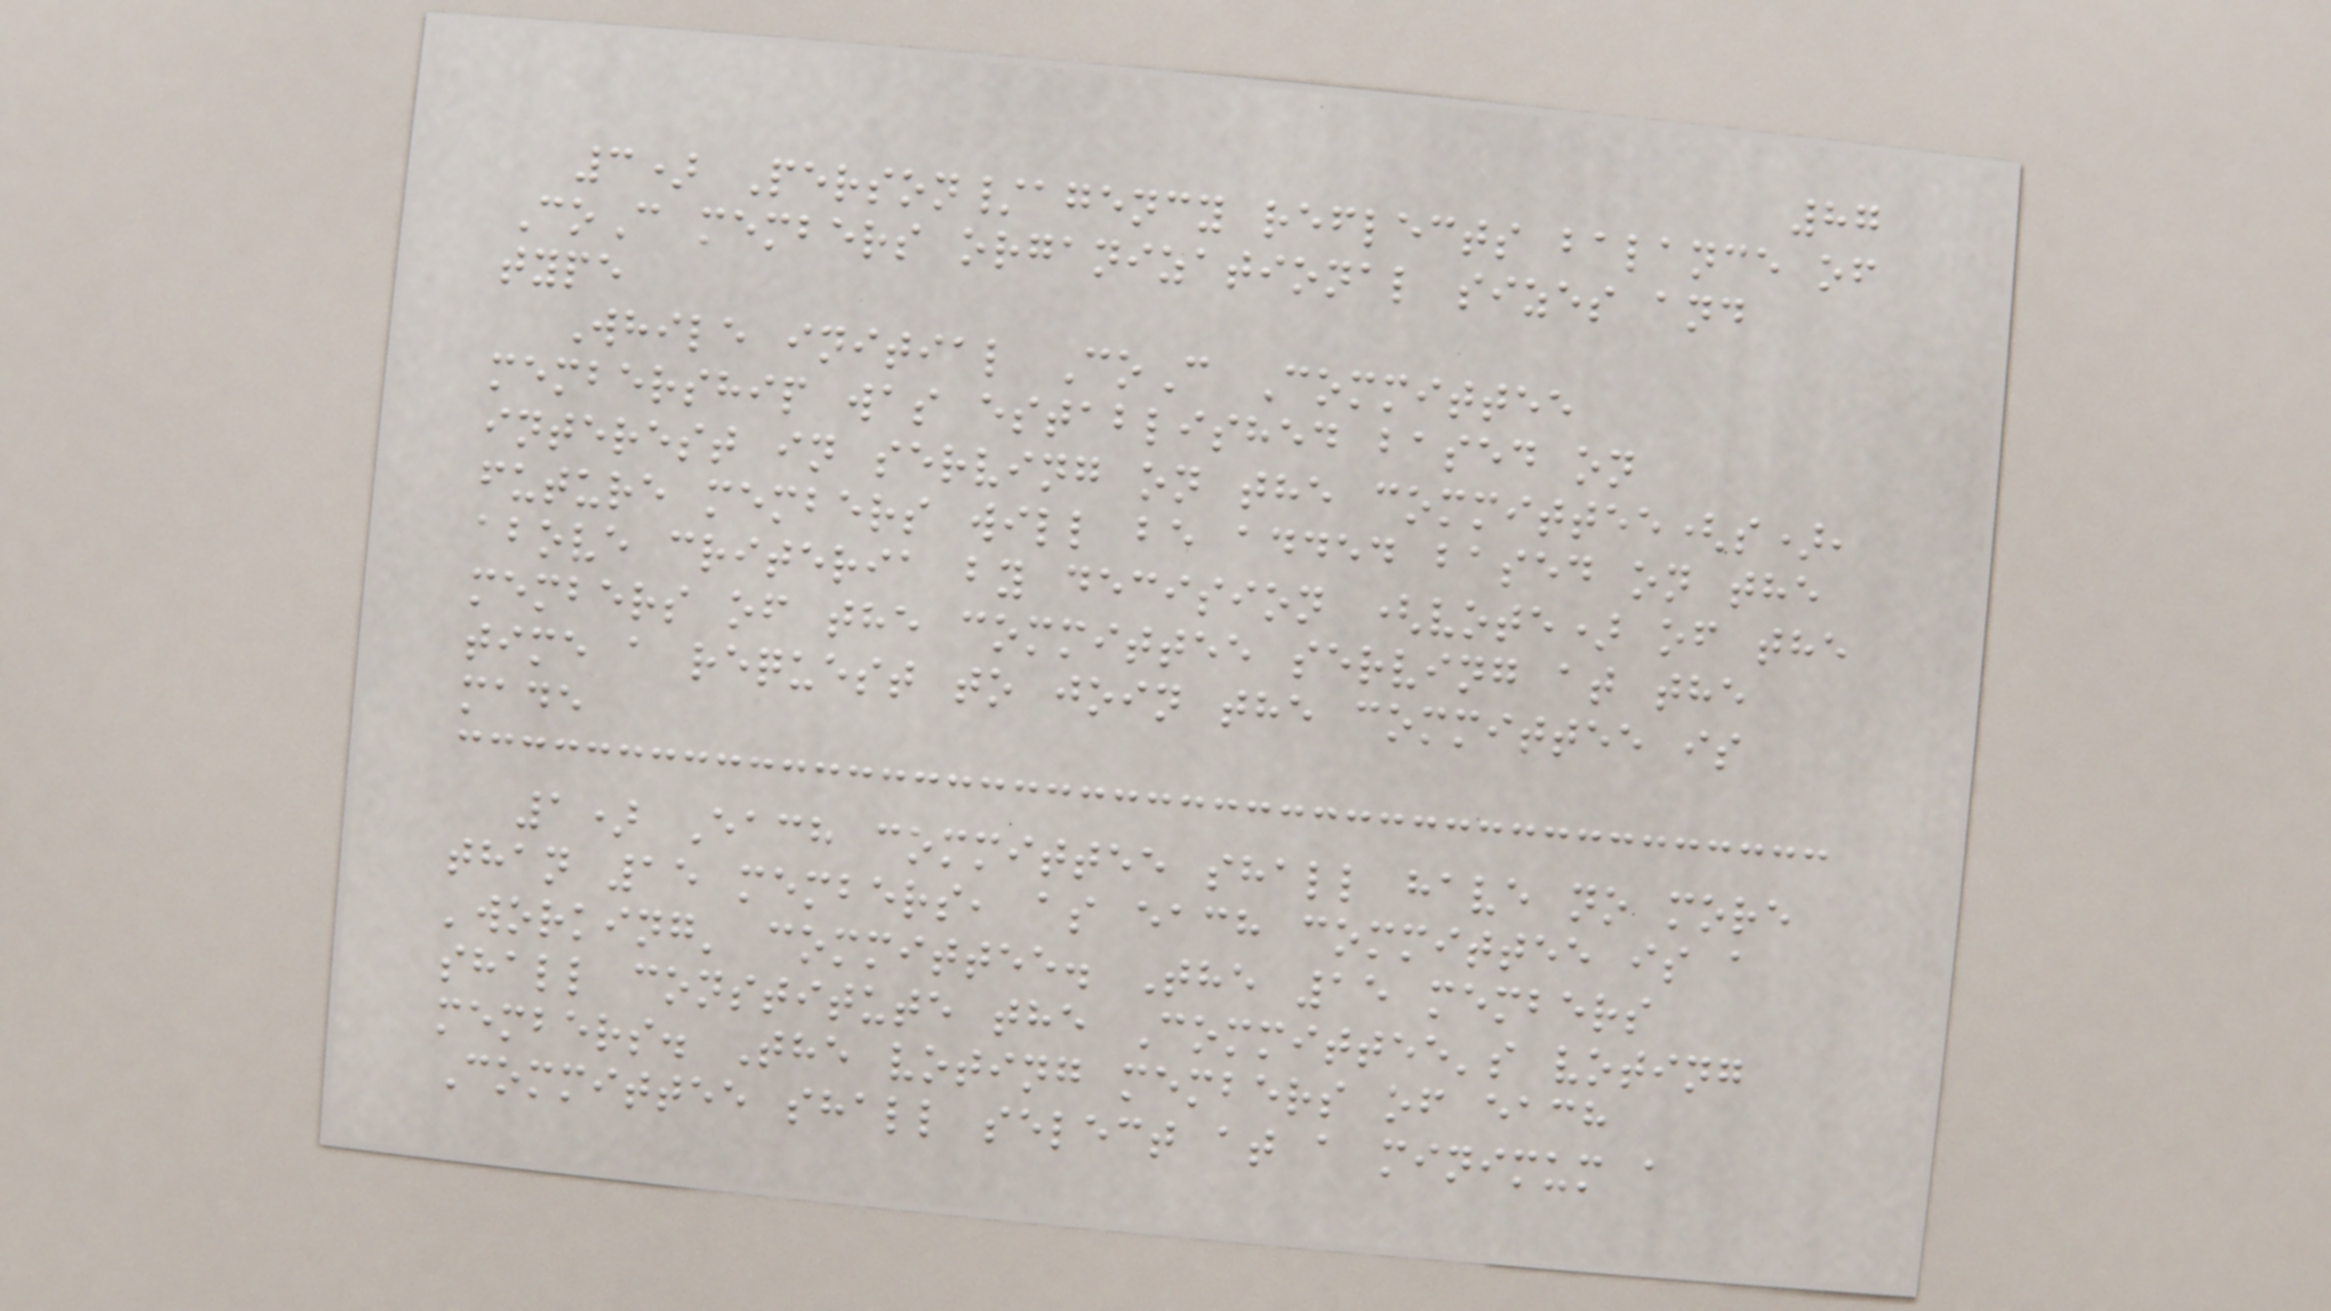87
3) Person/agency reflects balance of
CoC members organizational sizes and
type
While initial CoC Committee
membership was established based on
interest in serving on the committee(s),
future members will be added based on the
above criteria by decision (vote) of the
members of the committee serving at the
time a request to join the committee is
made
1) Each committee shall have no more
than 15 members, as each committee is a
'working' committee. The 15 members
shall constitute the Committee's voting
members. The voting members of each
Committee shall select at a minimum a
